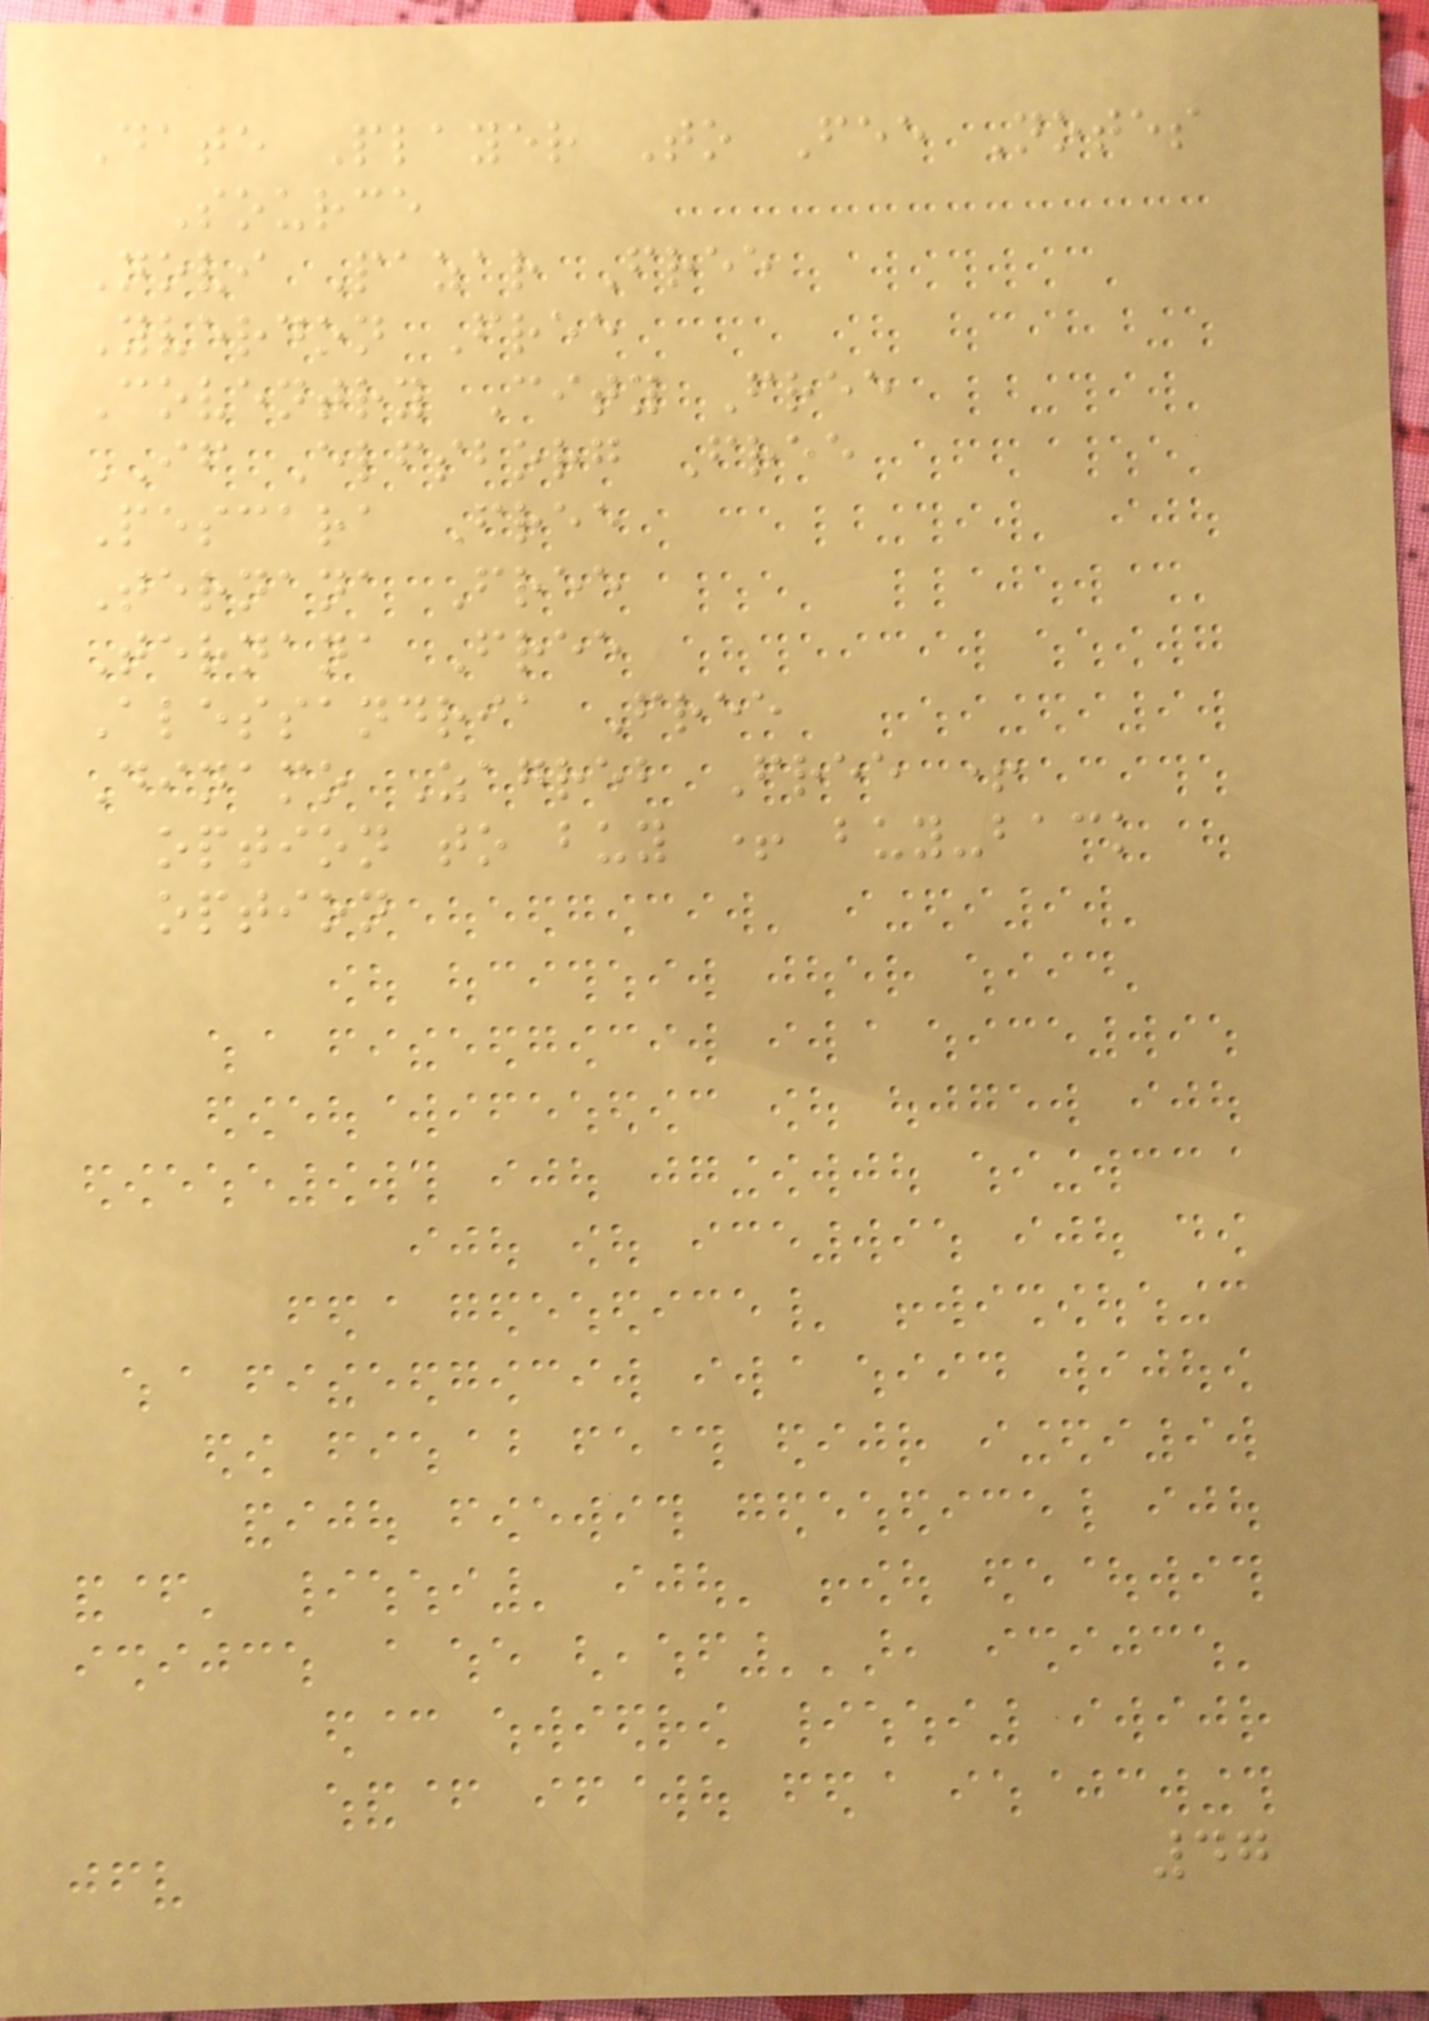Date Player To Fee Notes
Source
Novi Pazar Free
Yverdon Free
Coventry City Free
IF Elfsborg Free
Pescara Free
Ternana Free
Ternana Free
Alessandria Free
Dinamo Zagreb Free +
option to buy + buy-back
option
47
